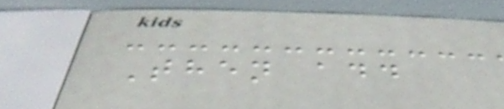Then add
